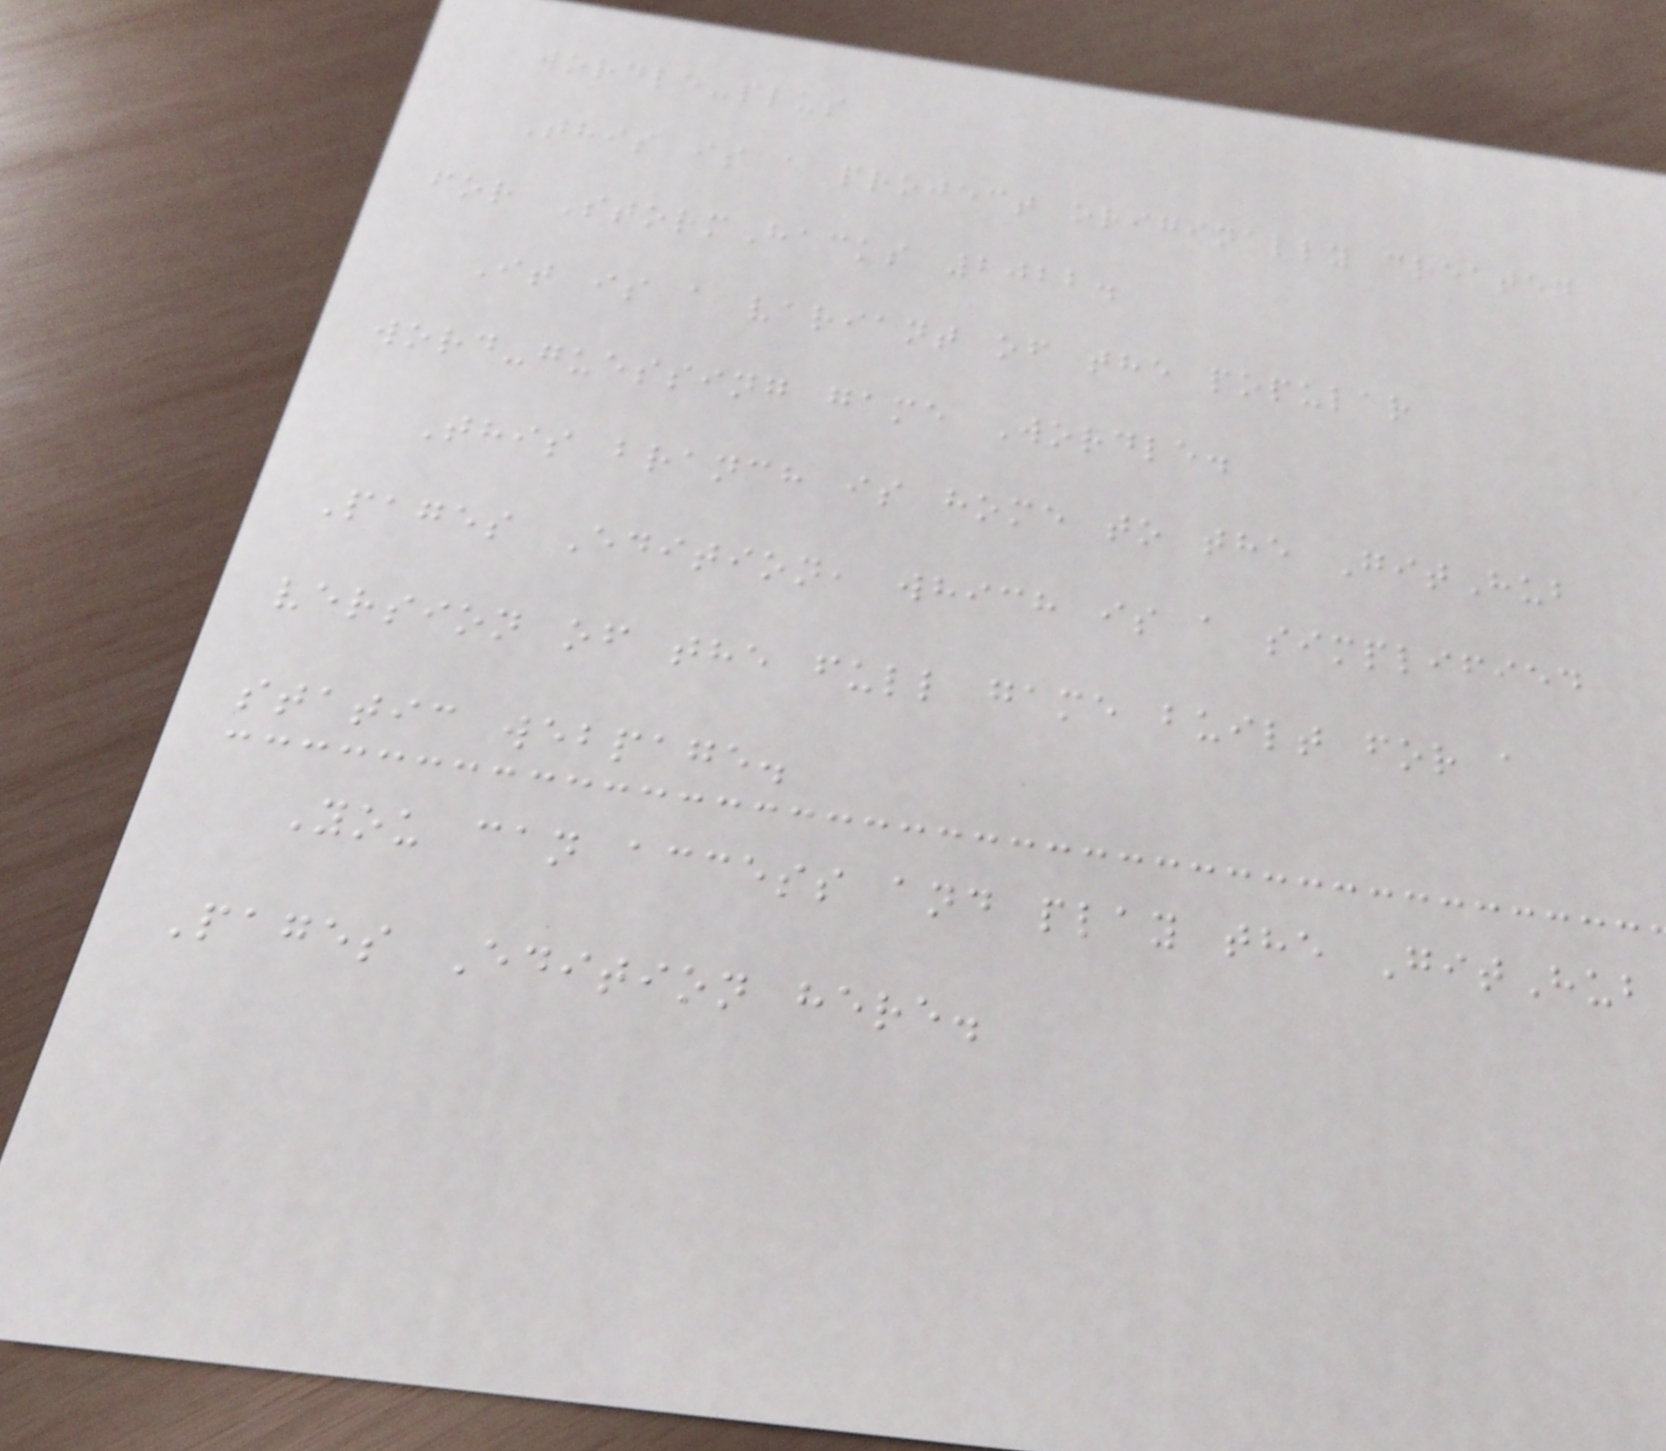wordle-plus
This is a project originally created
for StormHacks 2022.
It is a variant of the popular
word-guessing game Wordle.
This branch is home to the GitHub
Pages Edition, which is a simplified
version of the full game built for a
static webpage.
You can access and play the GitHub
Pages Edition here.
